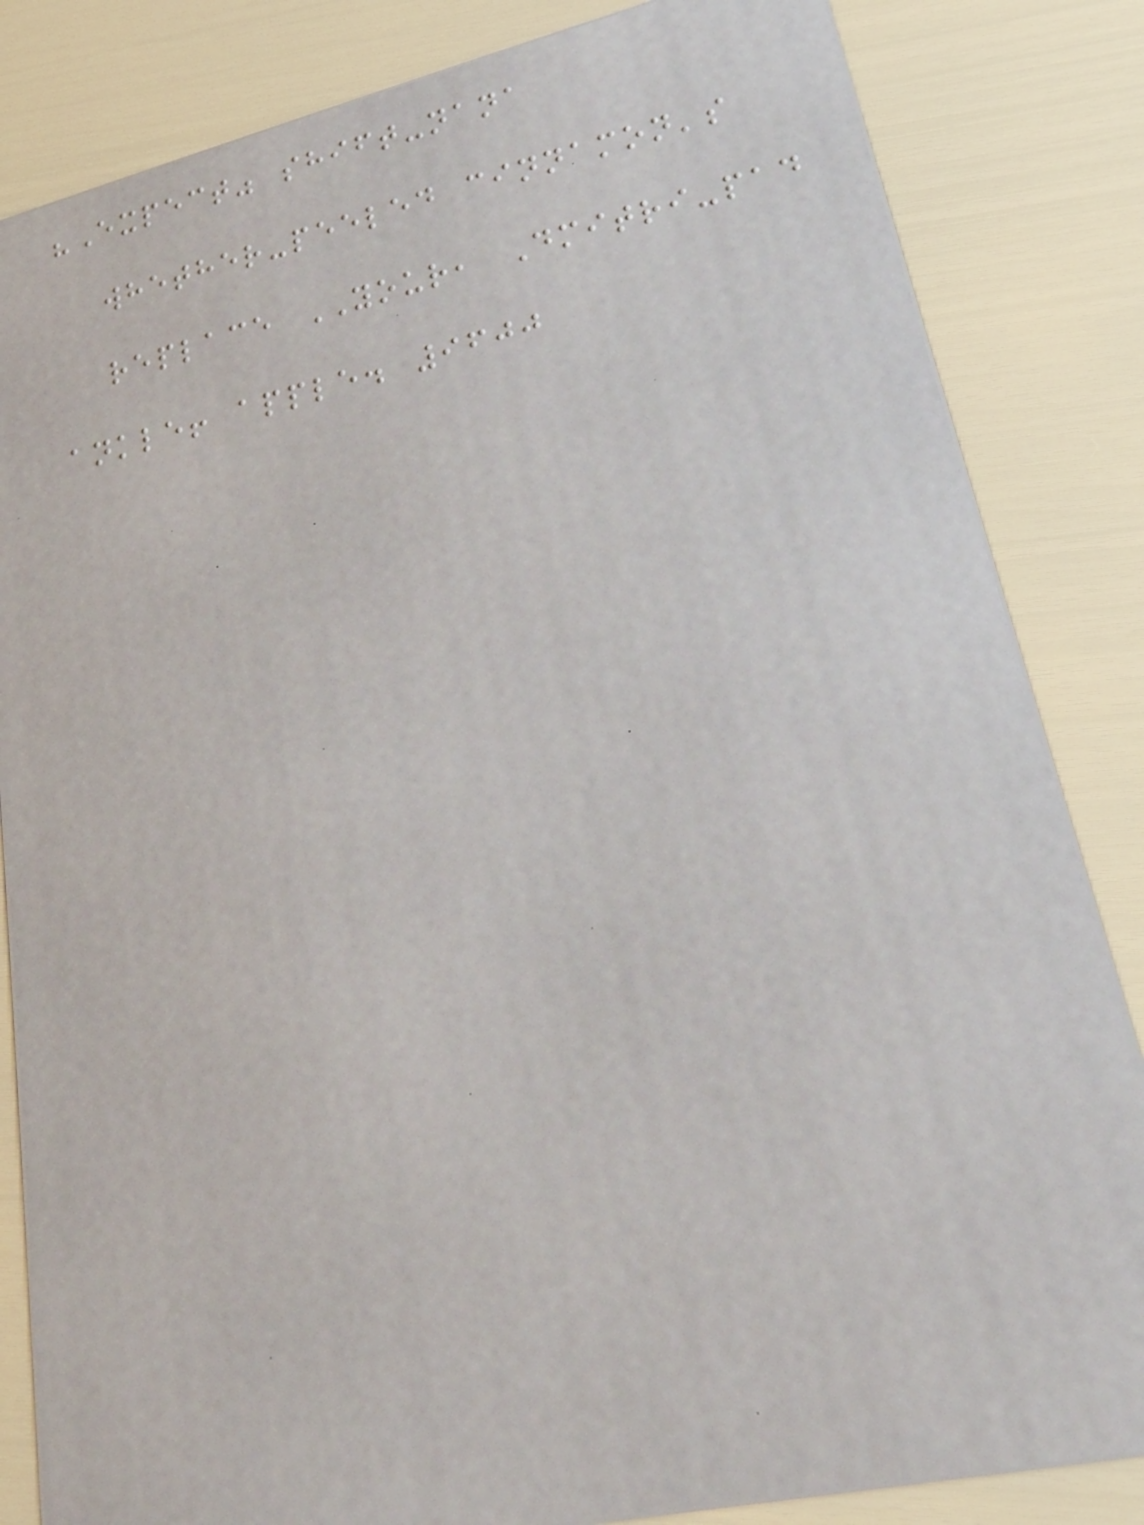"Expect" shift-nana
whether-peeled cinnamon's
replace YOUR, Dmitri-pad
ankle! apple. 9600
